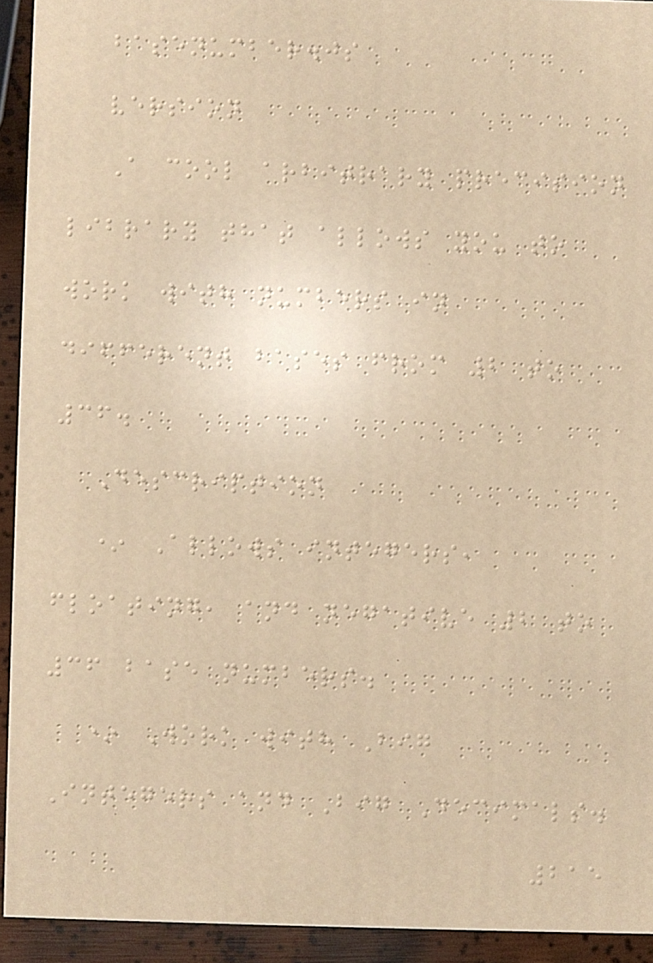basenumber.js
version
A cool arbitrary precision
library that allows you to
work with numbers in
different bases from 2 to
36.
Description
* Allows integers,
floating, and negative 2 to
36 base numbers.
* Work with Big
Integers and Big Decimals.
215
